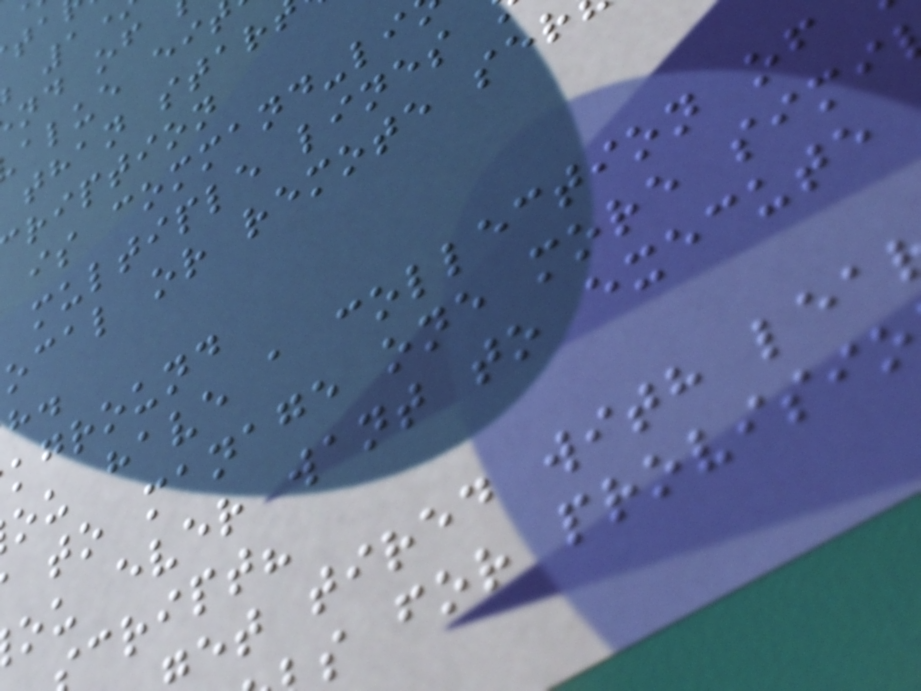than star
ription
is command-li
multiple lines
ocal or remote ser
kground
ou have a collection of
to manage one more simi
ou ever want to execute
cript?
et tired with lea
s for provisio
